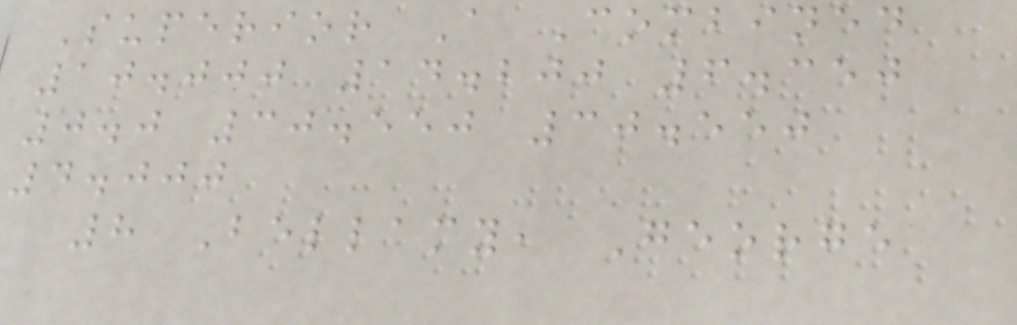Superior A Combined
10.000 14.200 6.350
0.0 30.550 30.550
4.000
8 Bellamy, George
